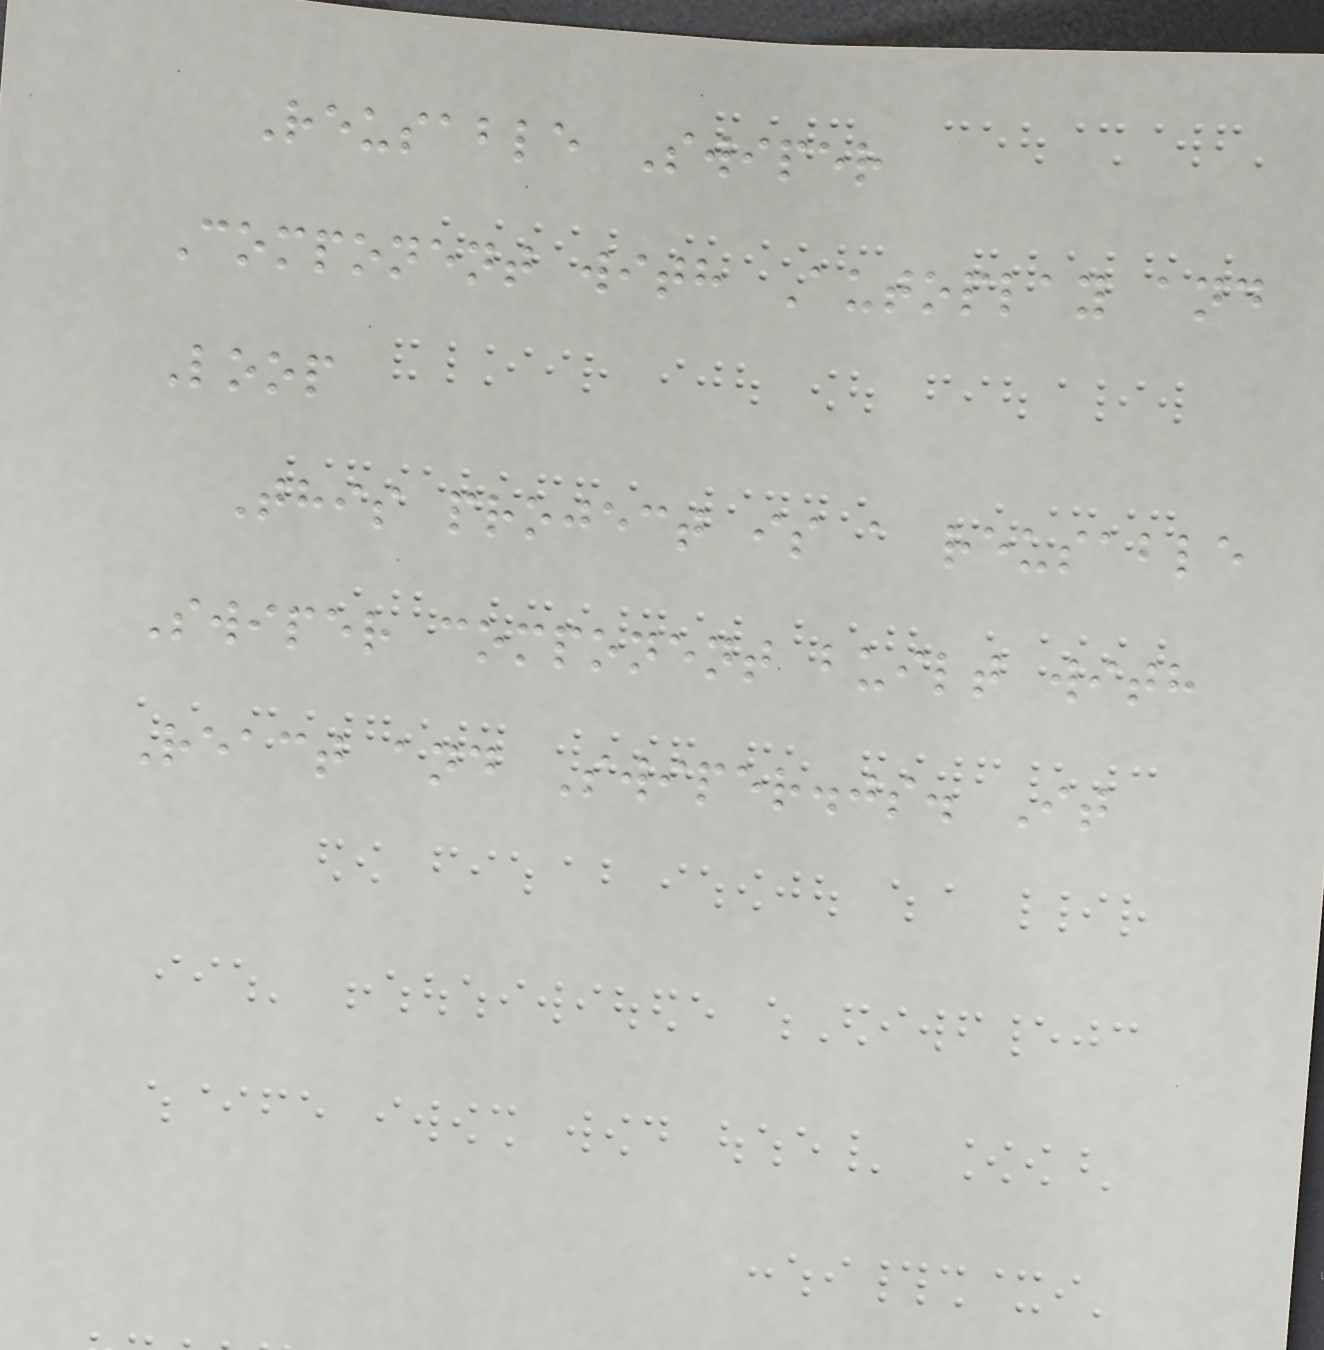Reusable Swiper
Component with Autoplay and
Loop
This project is a reusable
Swiper component built with
React and Swiper.js. It
